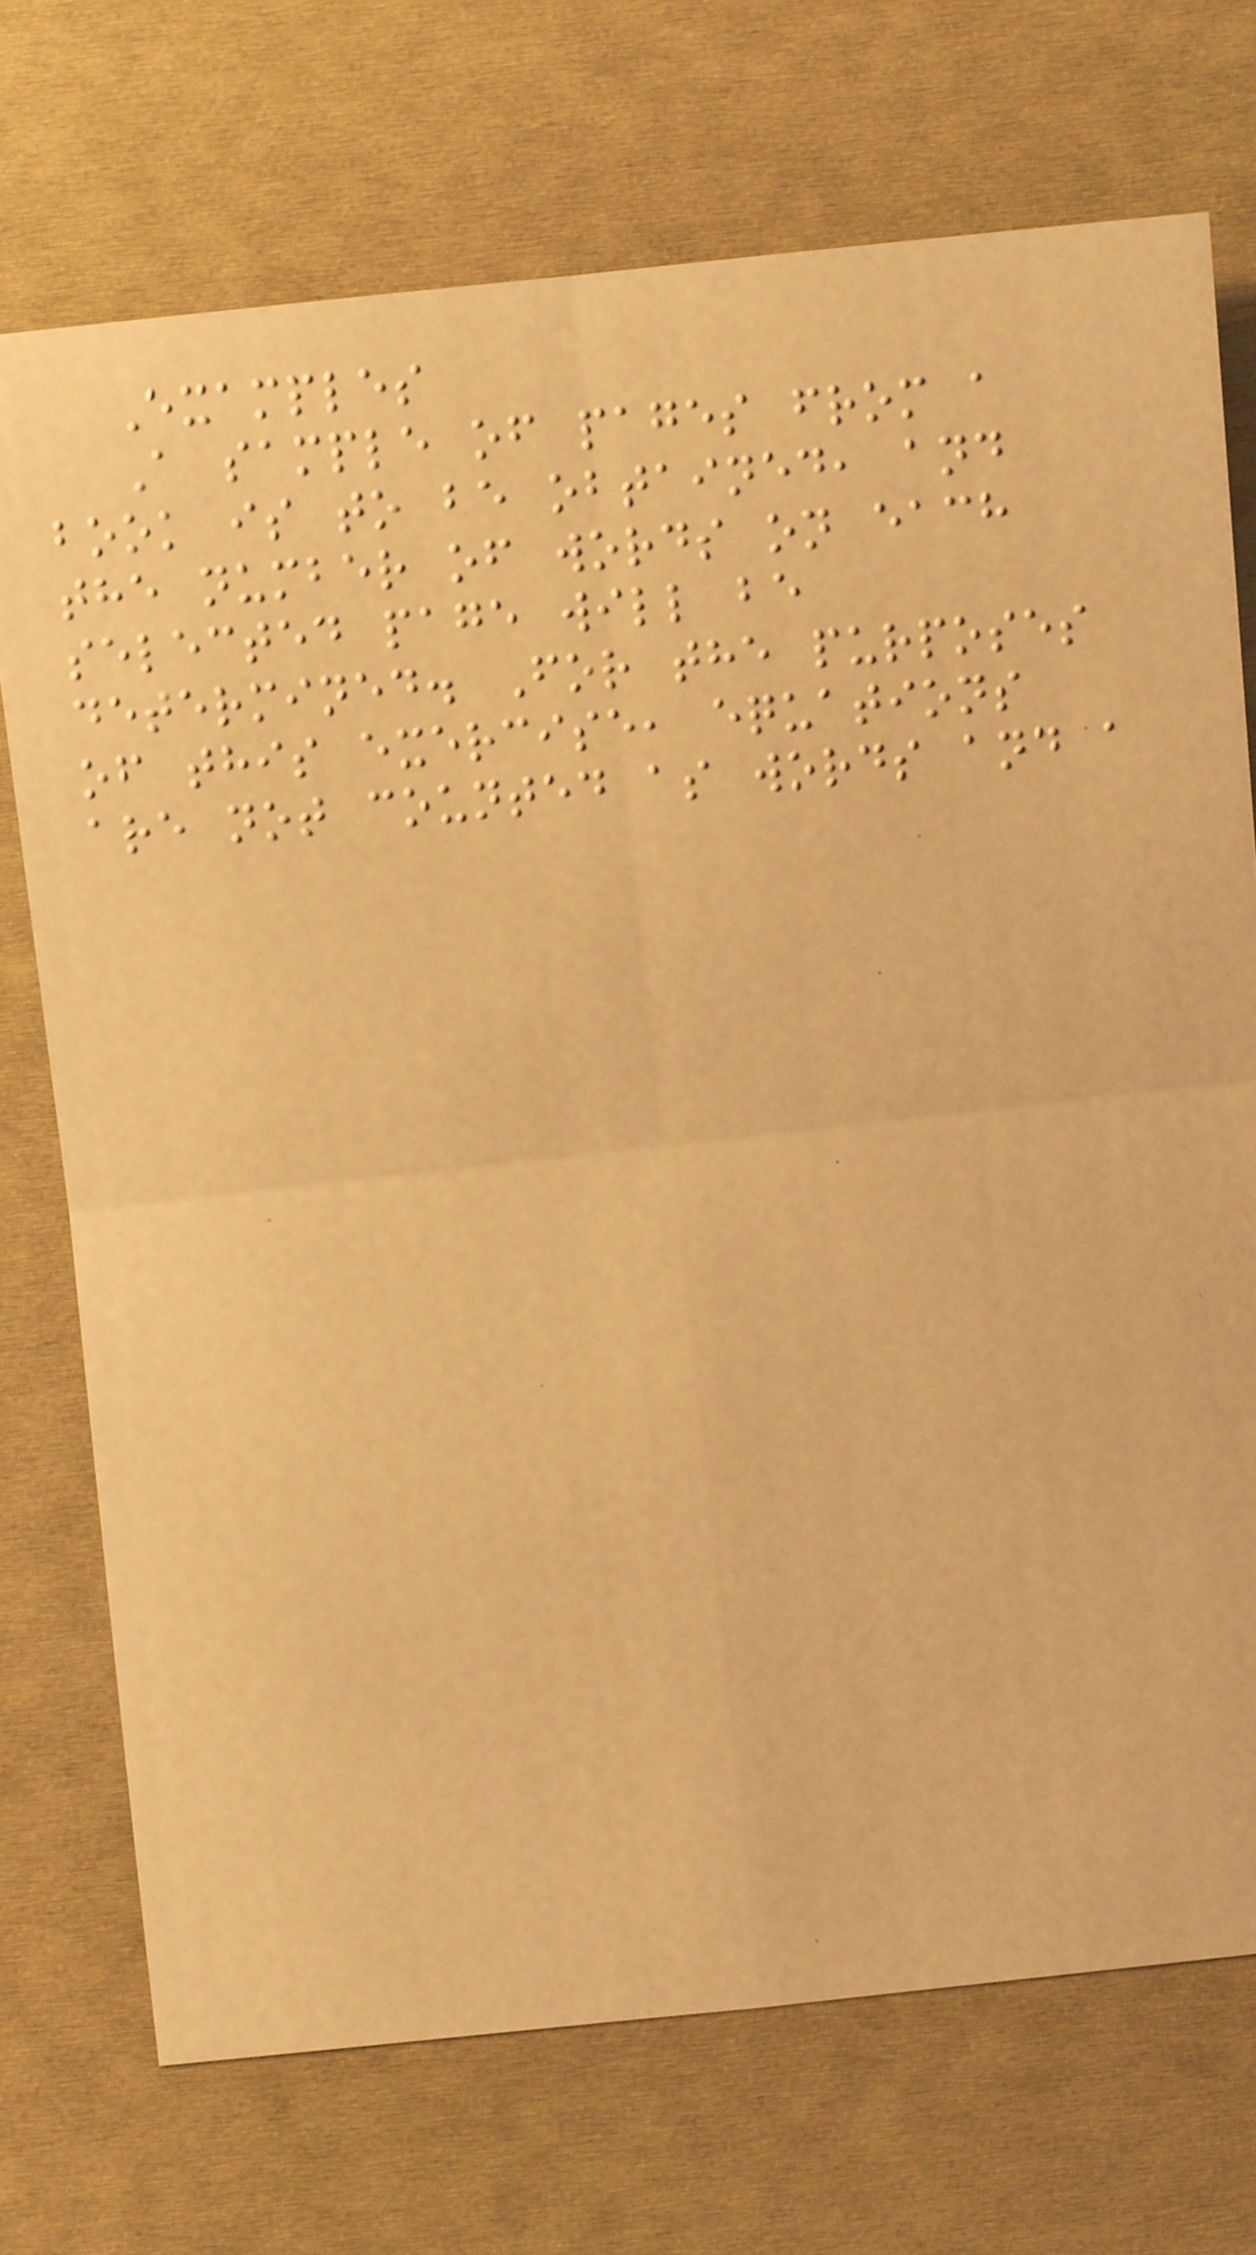Examples
A sample of pages from a
book is to be obtained, and
the number of words on each
selected page will be
determined. For the purposes
of this exercise, equations
are not counted as words and a
